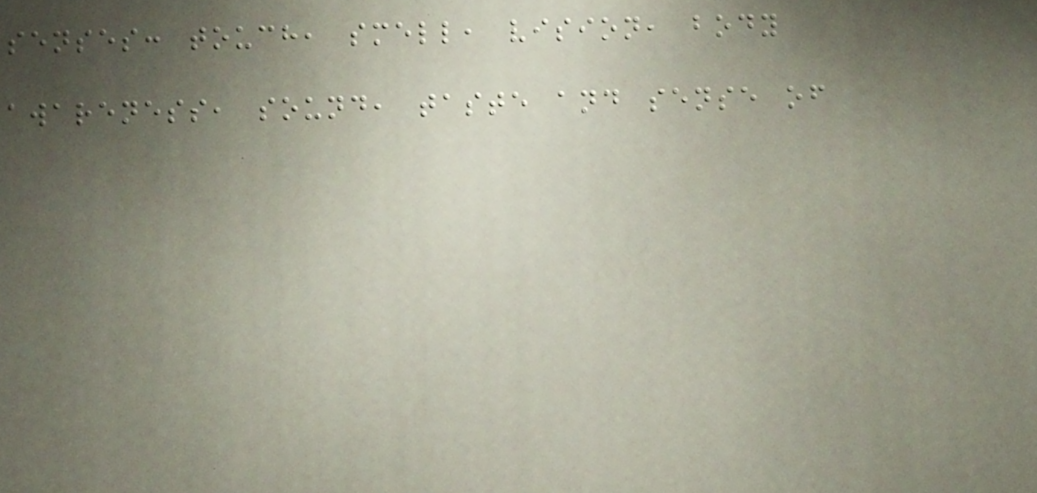senses: touch, smell, vision, body
awareness, sound, taste and sense of
